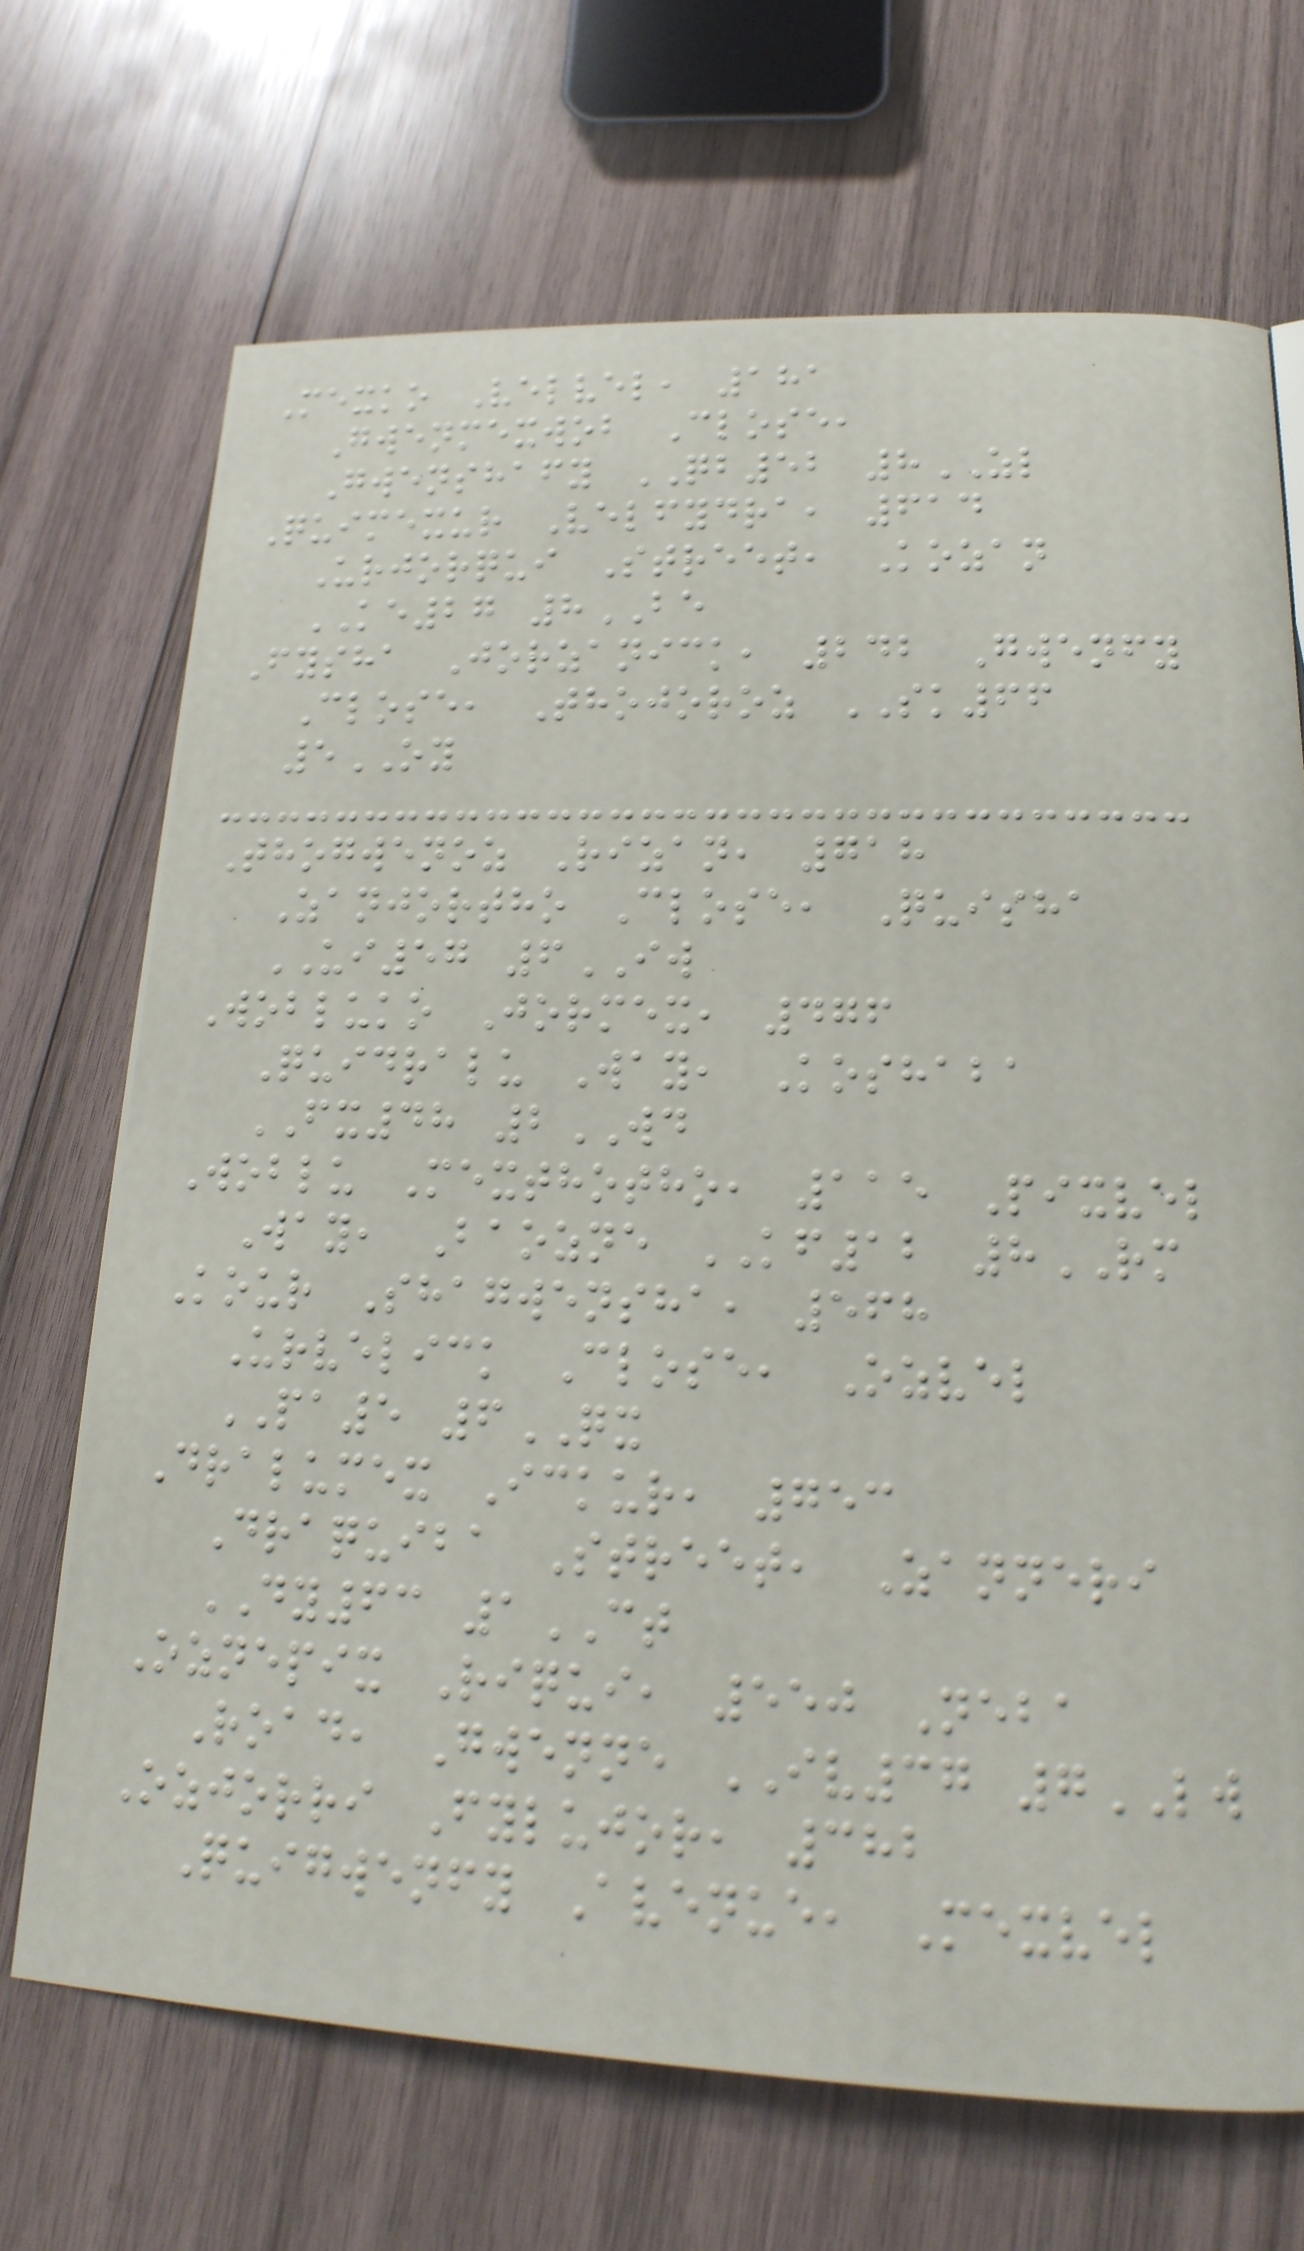Mexko Velvel, 181
Gwenmexwob Close,
Gwenshafy QB52 8ZL
Quimexur Velfydra, 614
Urjorqui Street, Kozan
KE27 8BE
Fysha Jorzanick, 242 Gwenfy
Close, Thojoroz SK66
5OY
Thogwenoz Rizan, 718
Zanjortho Close, Quisha
UI57 6IW
Wobluko Jormex, 476
Quidralu Way, Koshaba
FX48 2WD
Woblu Mexthotho, 115 Pixvel
Way, Baozne KF12 8RM
Kour Shagwensha, 568
Urvelick Close, Ozvel
PA5 6QX
Dralumex Ickur, 753
Draquiba Street, Zanneri
DY63 1CT
Oznepix Riqui, 550 Neba
Road, Gwenne IV37 7LW
Ozjorri Fylujor, 382
Quigwenfy Avenue, Mexvel
